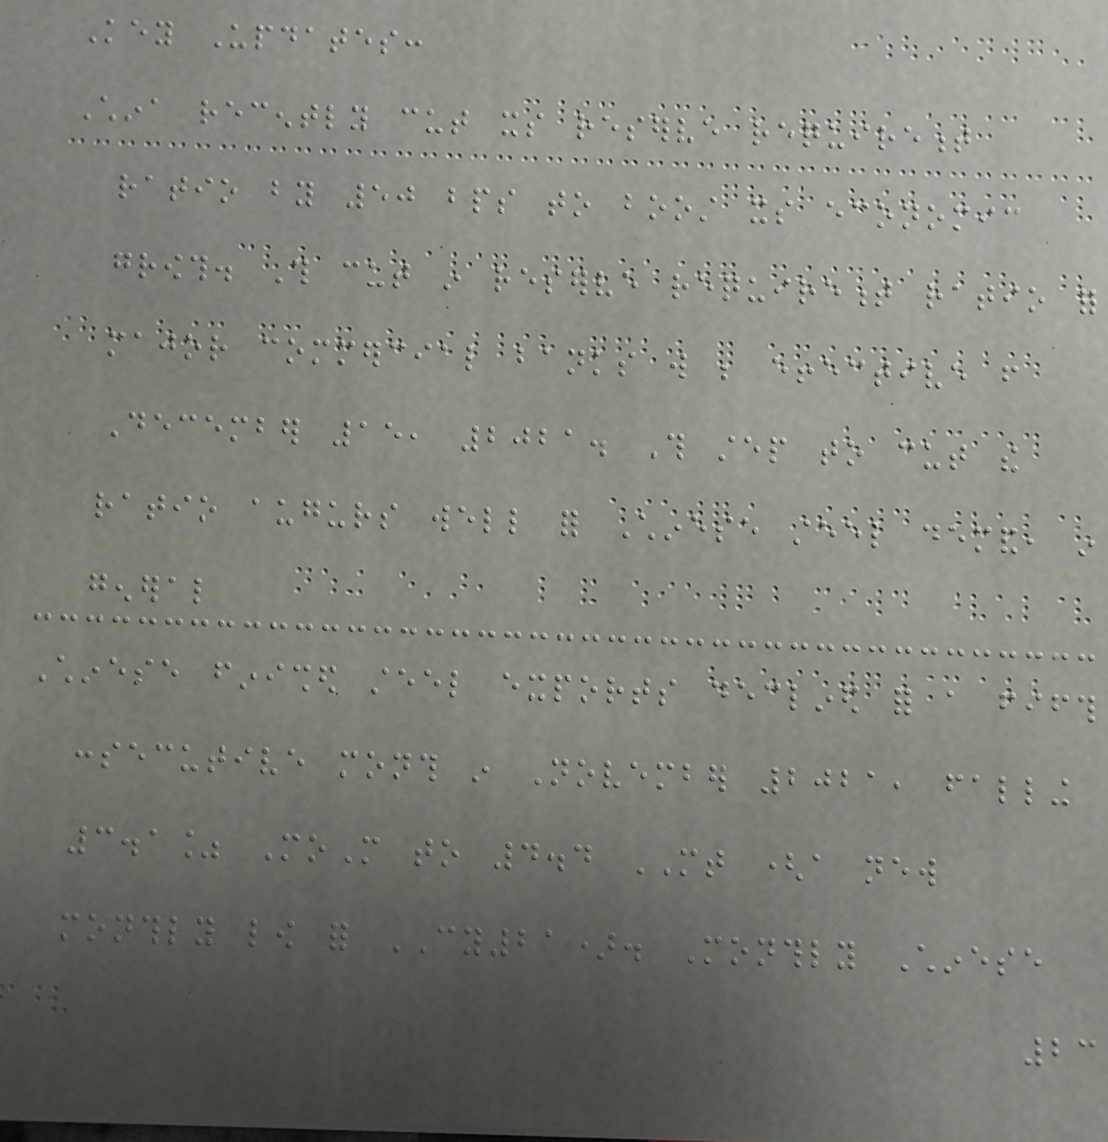Key Updates:
China recently cut its reserve requirement
ratio by 50 bps to boost its economic
growth. This cut in reserve requirement ratio for
major commercial banks will be effective from
December 15, 2021. This step to cut the
ratio augurs well for Chinese steel demand, in
general
Chinese finished steel exports declined for a fifth
consecutive month in November 2021, falling
3.1% MoM to 4.4 MT (a new
monthly low for CY21). Monthly Chinese
23
